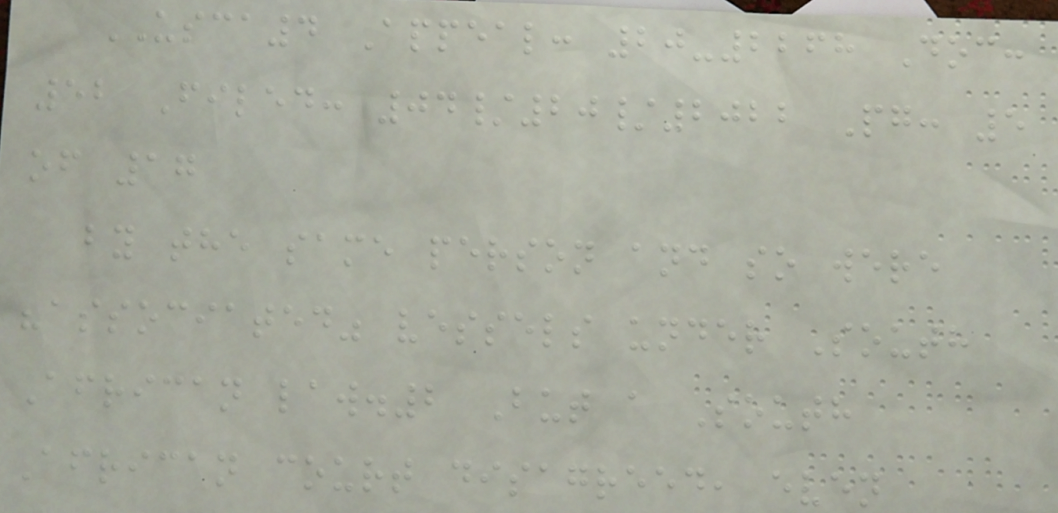USCA4 Appeal: 20-2268 Doc:
52 Filed: 04/20/2022 Pg: 5
of 17
by the same person and so were
"associated" vessels under South
African law.2 But a South
African court disagreed, even
